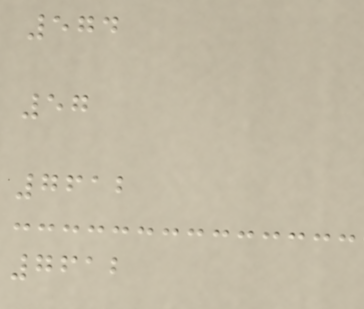574
57
7612
7612
